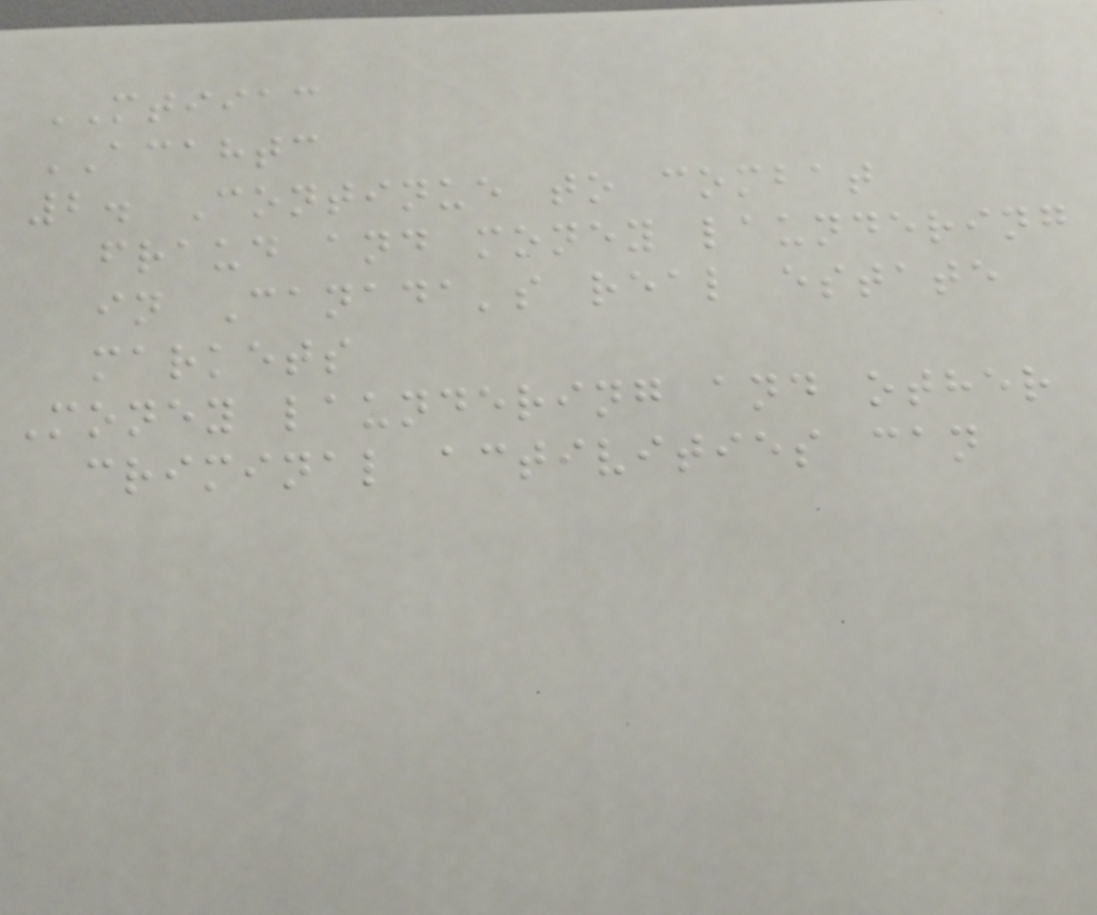MTIIAC
ACAHTC
2. Continue to combat
fraud and money laundering
in Canada's real estate
markets
Money laundering and other
criminal activities can
